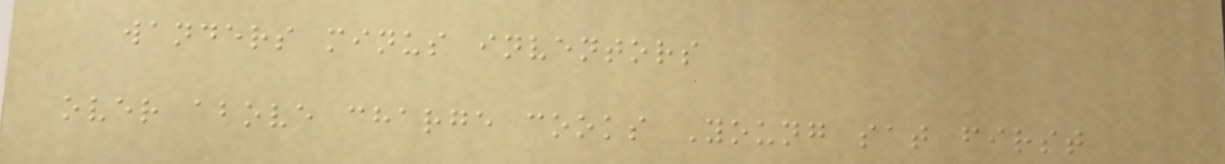wanders minus inventors
over above charge cooks Young sat first
